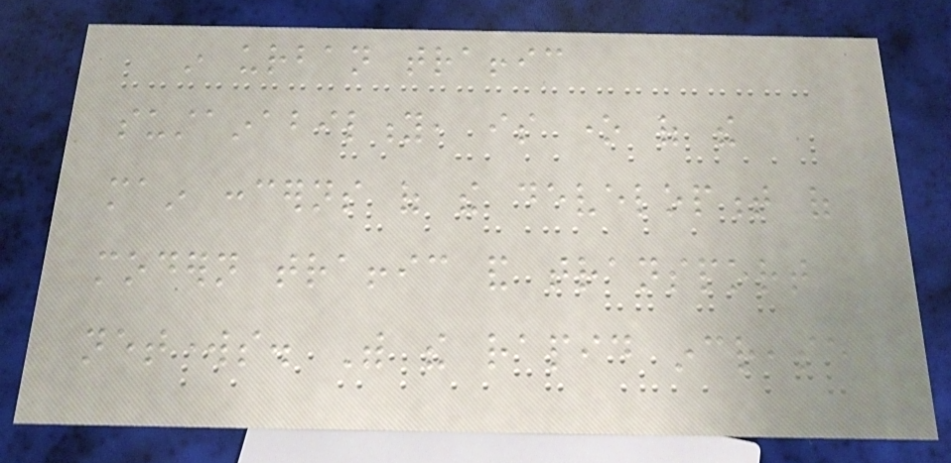in urban traffic
sustainability, is one of the
main concerns of the development of
modern traffic and transport
networks. With the rapid increase
